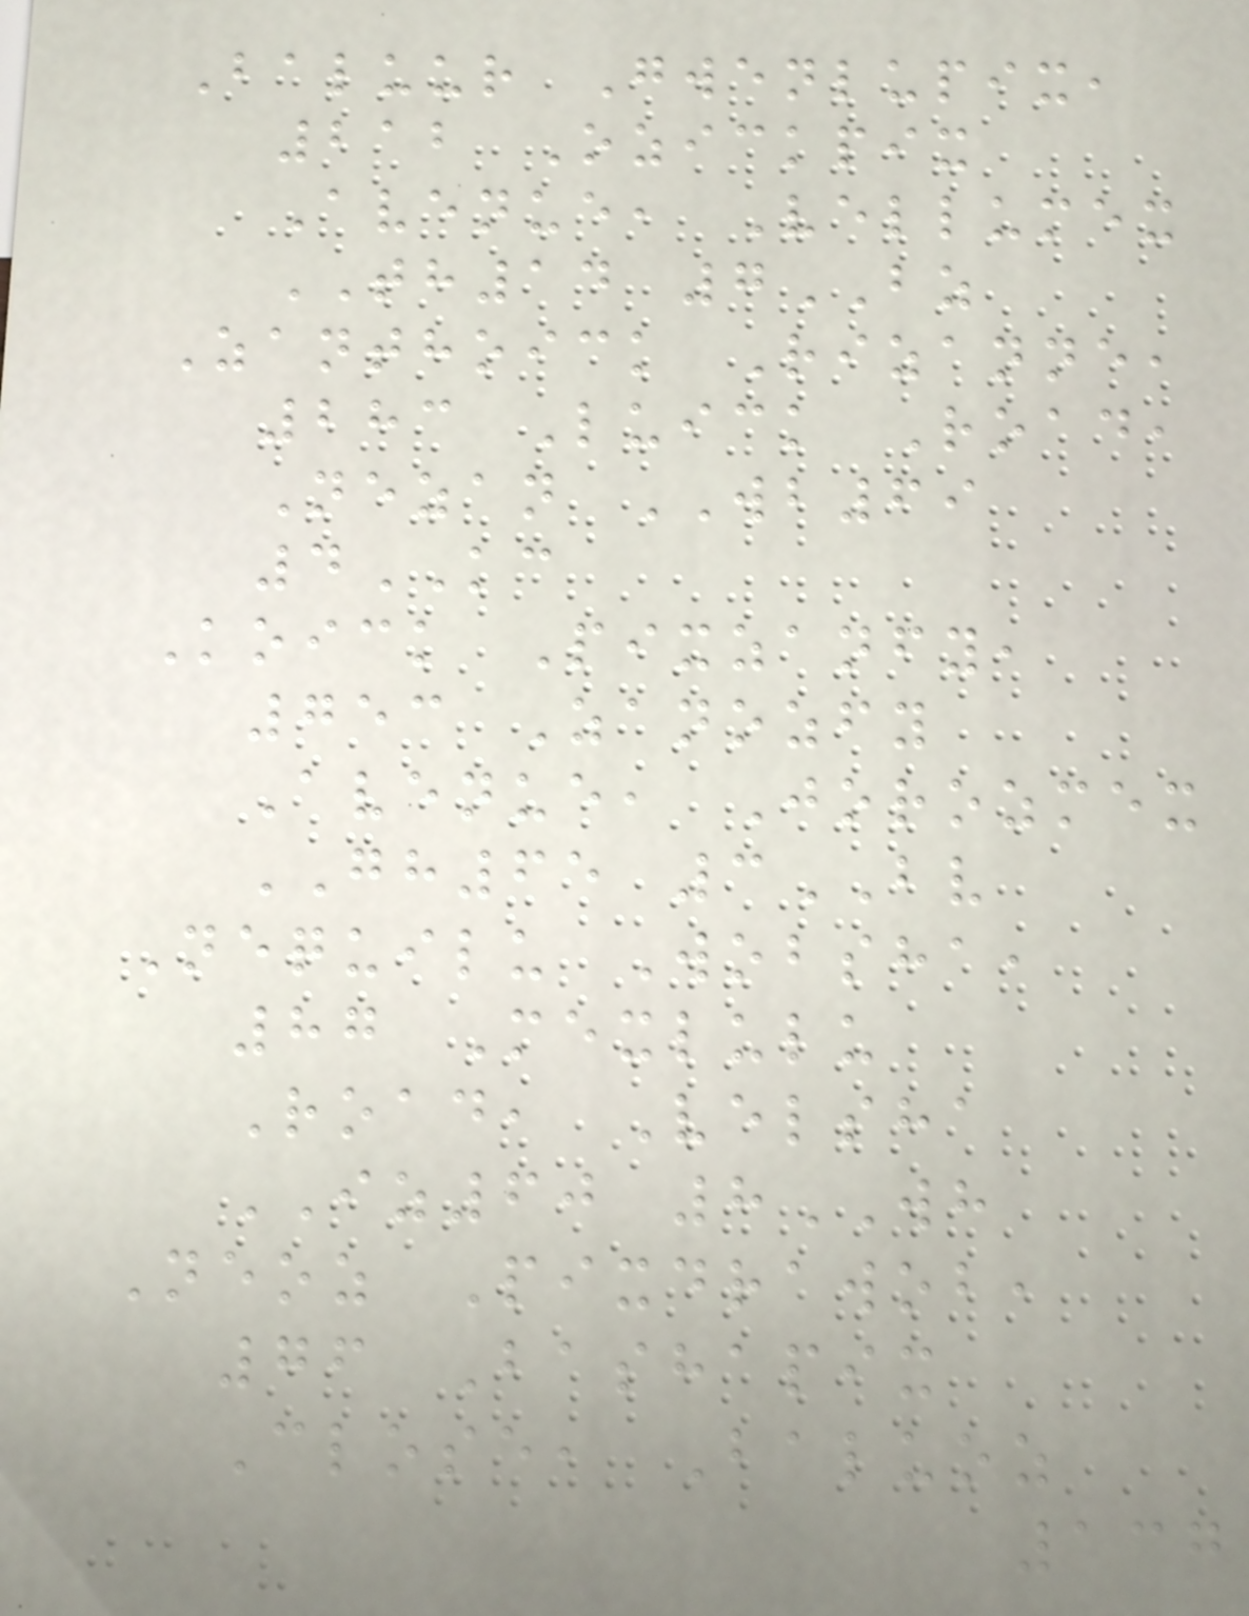Baluur Gwenlupix,
212 Ozickpix
Avenue, Vellumex
TH14 7BZ
Zanthoick Rizanne,
283 Luick Road,
Nezan WB69
4KC
Koick Pixzanfy,
753 Zanozfy
Avenue, Jorozmex
GH65 3BV
Nequilu Wobsha,
87 Mexlulu
Road, Velsha
IZ60 8WH
Neoz Pixdrawob,
76 Bashapix
Close, Baluoz
137
